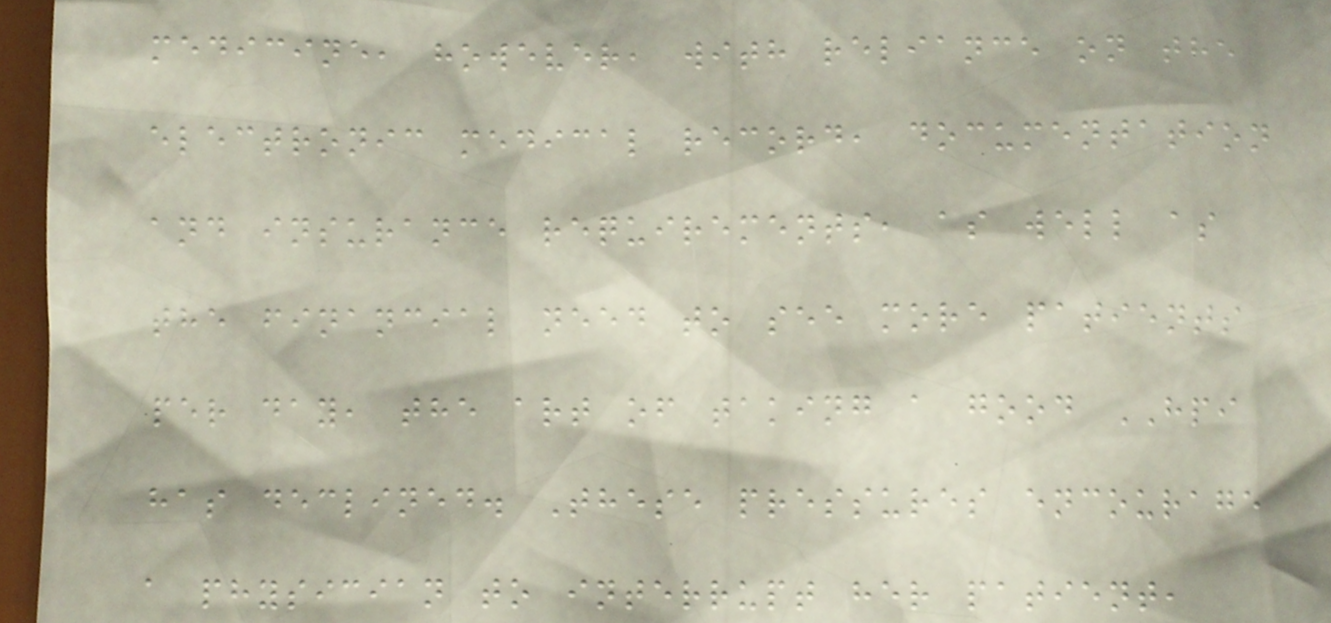medicine, however, with reliance on the
electronic medical record, documentation
and insurance requirements, as well as
the financial need to see more patients
per day, the art of taking a good HPI
has declined. These pressures encourage
a physician to interrupt her patient,
